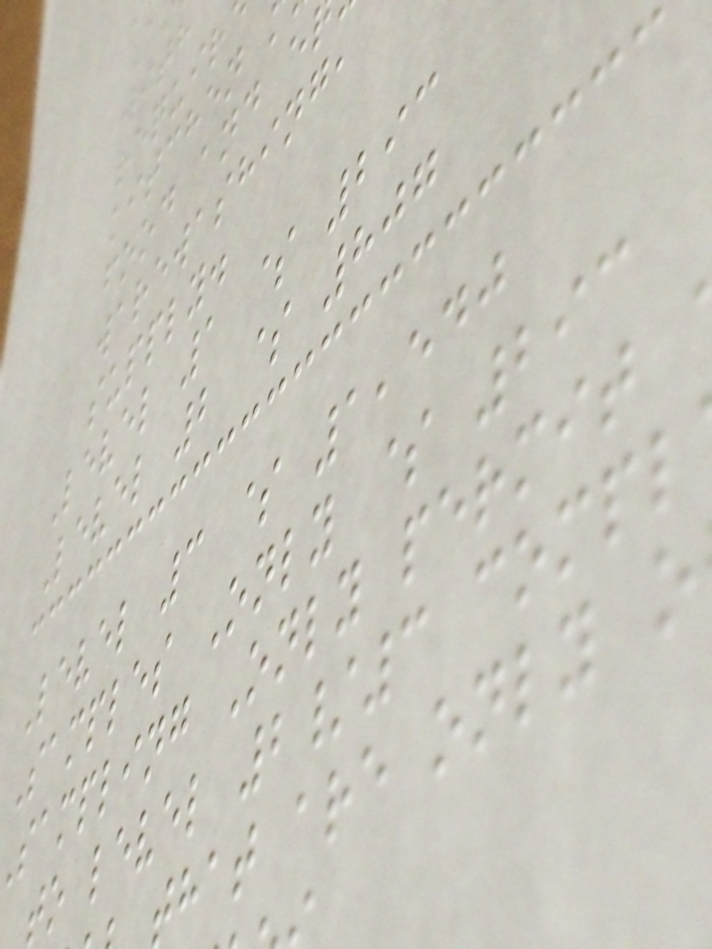requir
kitchen
food and e
warewashing,
supply.
Level 1 $ 293
Level 2 $ 807
Level 3 $ 1,540
Samples Only $ 293
sampling Only permit
to level 2/3 compl
that are only o
